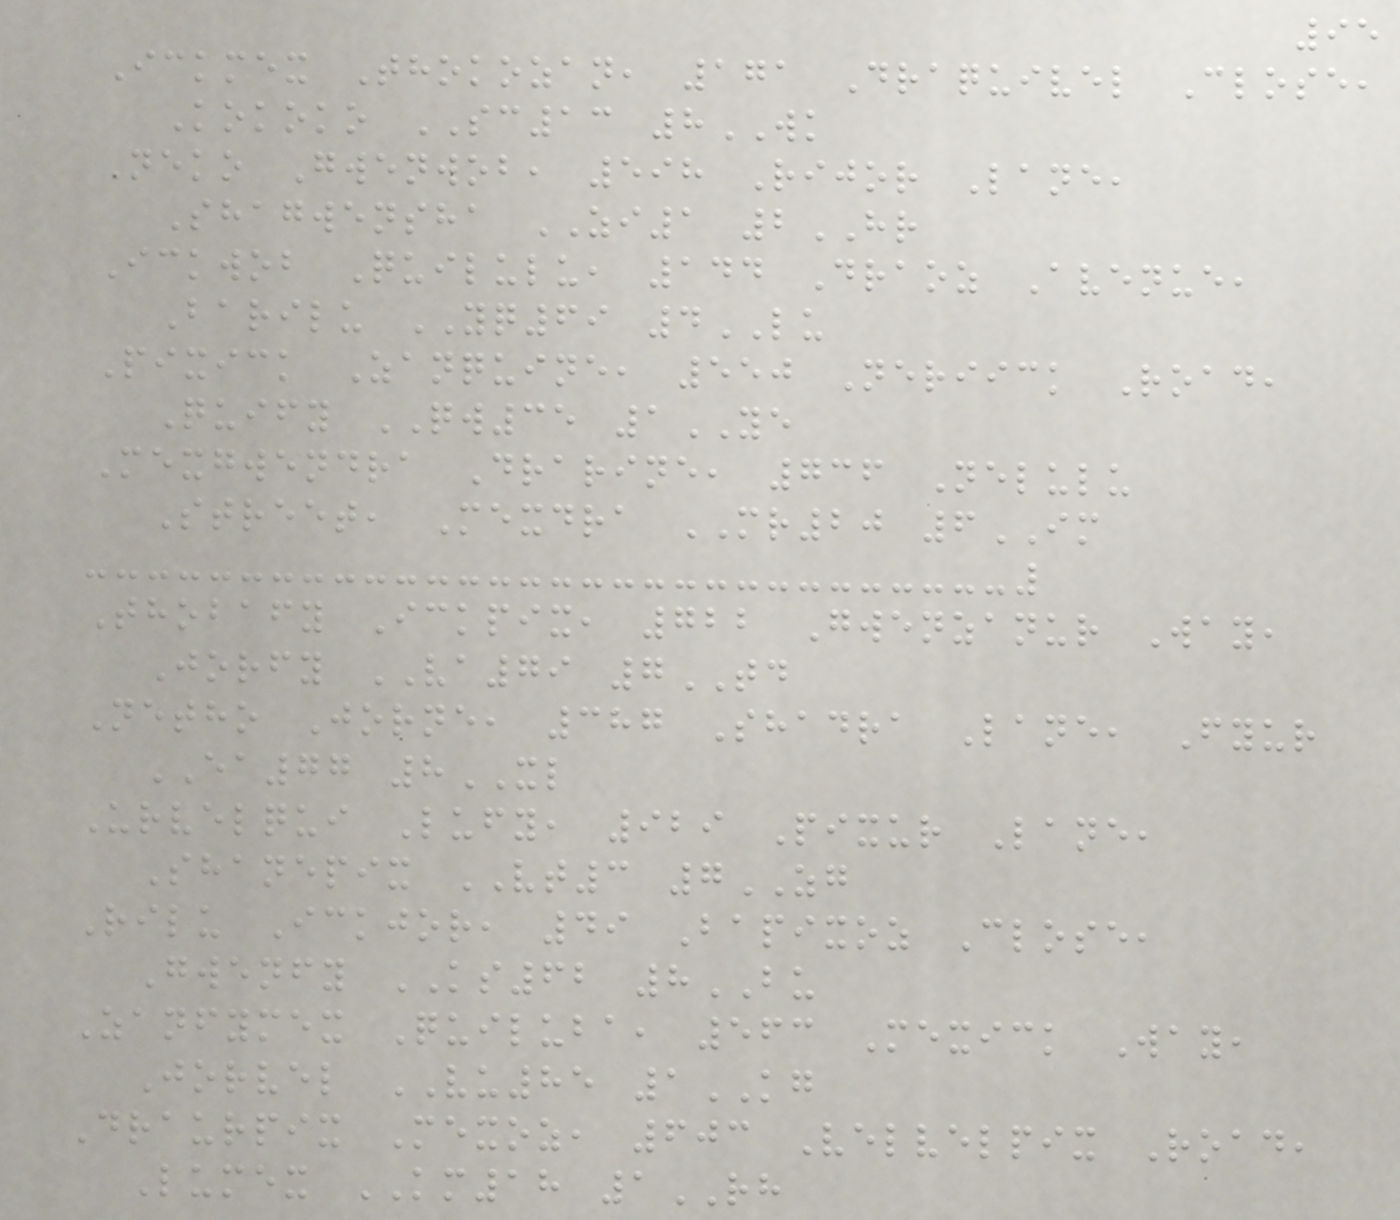95
Ickmex Thokozan, 171 Draquivel Close,
Kokoko SC13 8WK
Neko Gwenwob, 598 Rijor Lane,
Shagwensha ZI1 2HR
Ickwob Quilulu, 144 Draoz Avenue,
Barilu YQ69 4LU
Pixick Zanquine, 550 Neriick Road,
Quify QW35 1YE
Mexgwendra Drarine, 736 Nelulu
Street, Mexdra MR20 6IM
Thobafy Ickpix, 722 Gwenzanur Way,
Jorfy VA79 7TD
Netho Jorne, 387 Shadra Lane, Fyur
EA77 8XL
Urvelqui Lufy, 929 Pixur Lane,
Shanepix VT3 7ZG
Rilu Ickjor, 49 Bapixoz Close,
Gwenfy KS62 8BU
Zanfymex Quiluba, 563 Mexick Way,
Jorvel VU85 1KG
Draurpix Mexoz, 603 Velvelpix Road,
Lumex KM18 1RH
